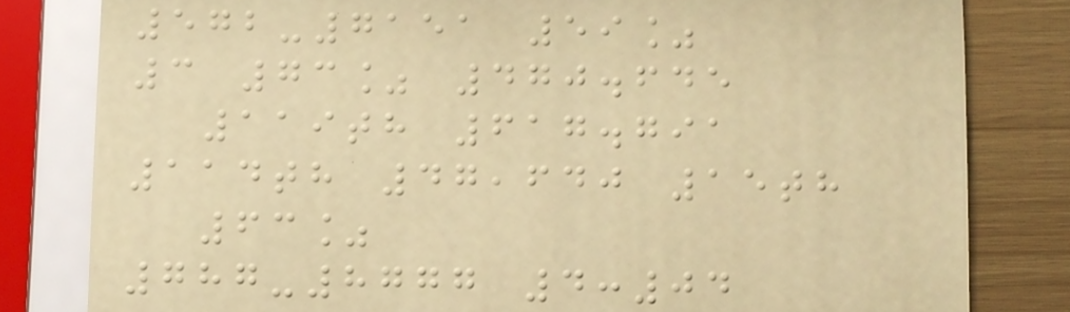572-7151 59%
3 73% 470.645
119th 617.791
114th 47,640 15th
63%
787-8777 4:04
